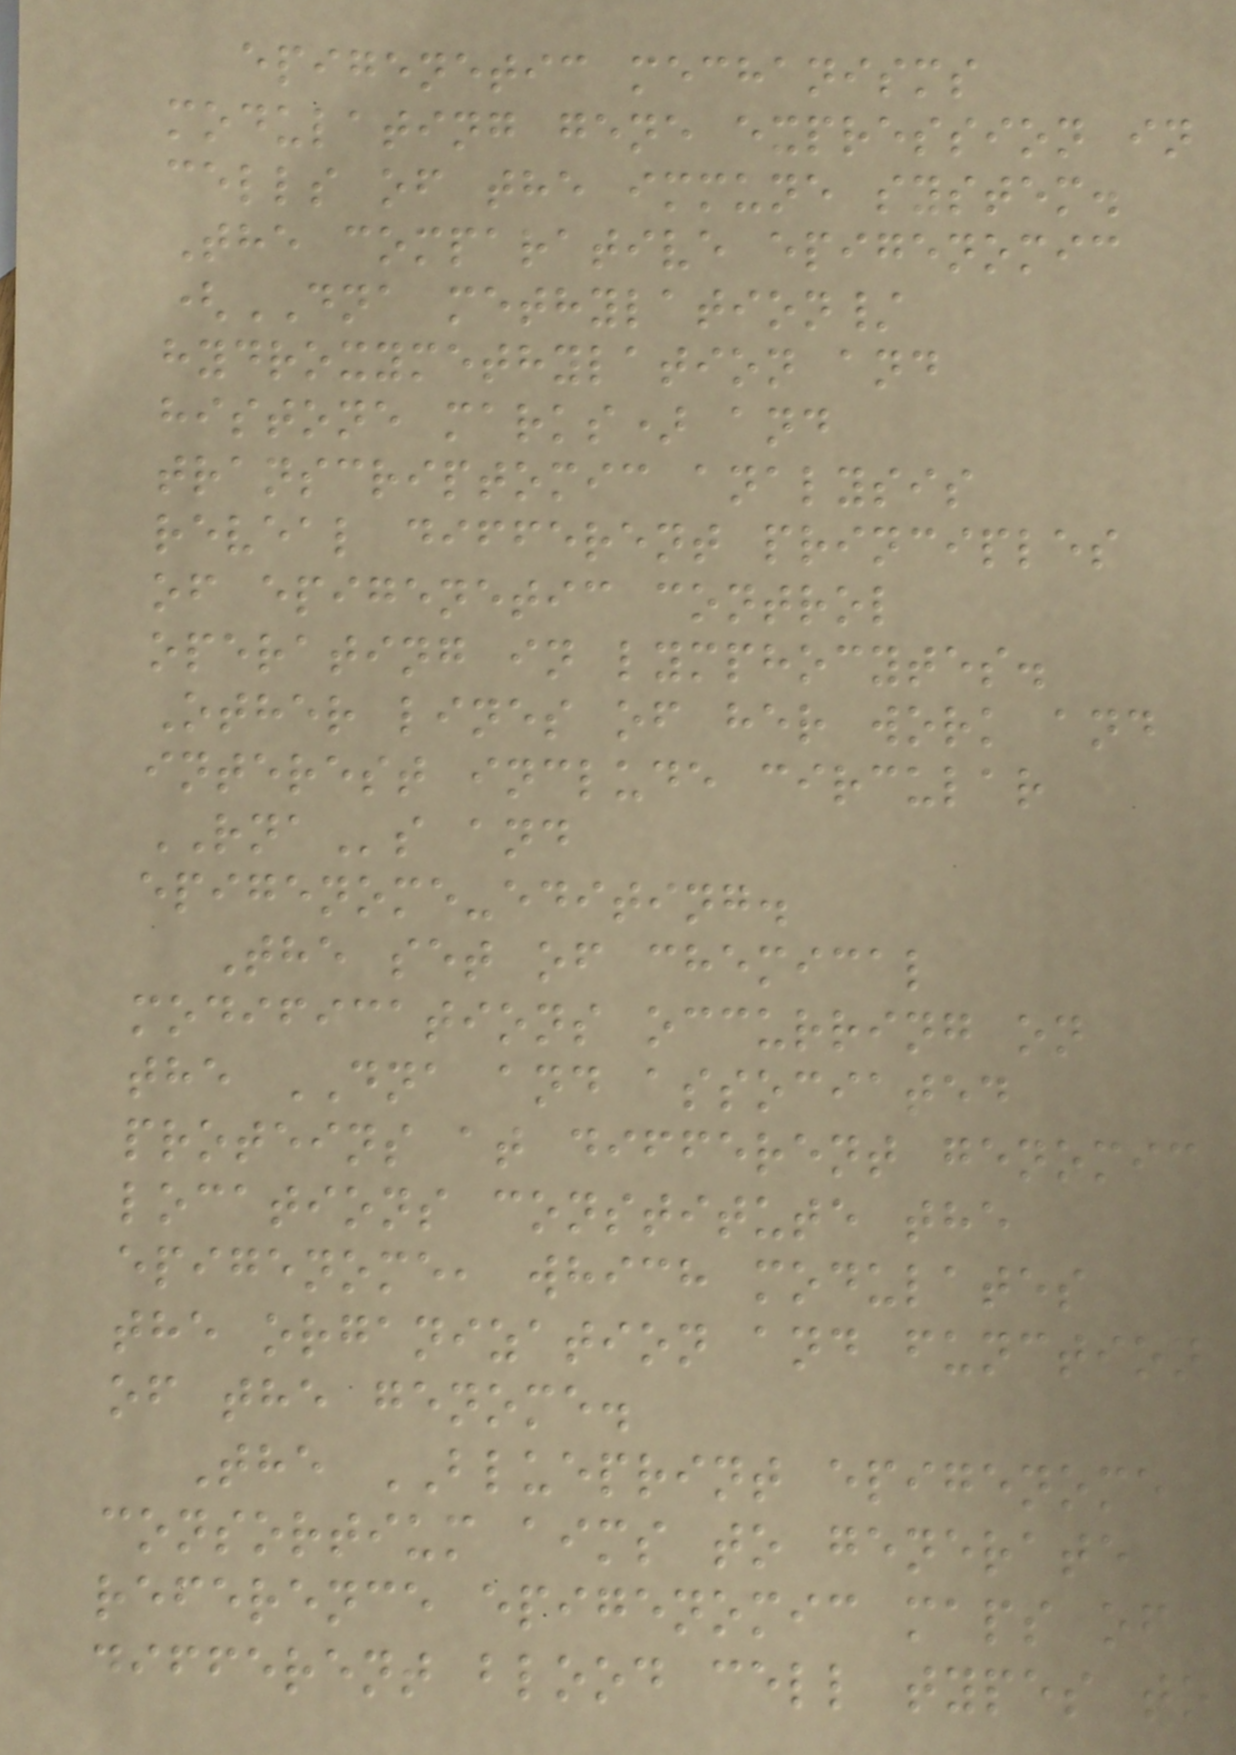epigenetic mechanisms
modulating gene expression in
cells of the immune system.
The comparative epigenomic
(DNA methylation/
hydroxymethylation and
histone marks) and
transcriptomic analysis
reveal different principles
of epigenetic control
operating in lymphocytes.
Other lines of her work and
interest include circular
RNAs and
epigenome-editing.
The set of chemical
modifications occurring on
the DNA and associated
proteins at different genomic
locations constitute the
epigenome, which modulates
the organization and function
of the genome.
The BLUEPRINT epigenome
consortium aims to generate
reference epigenomic maps of
different blood cell types to
